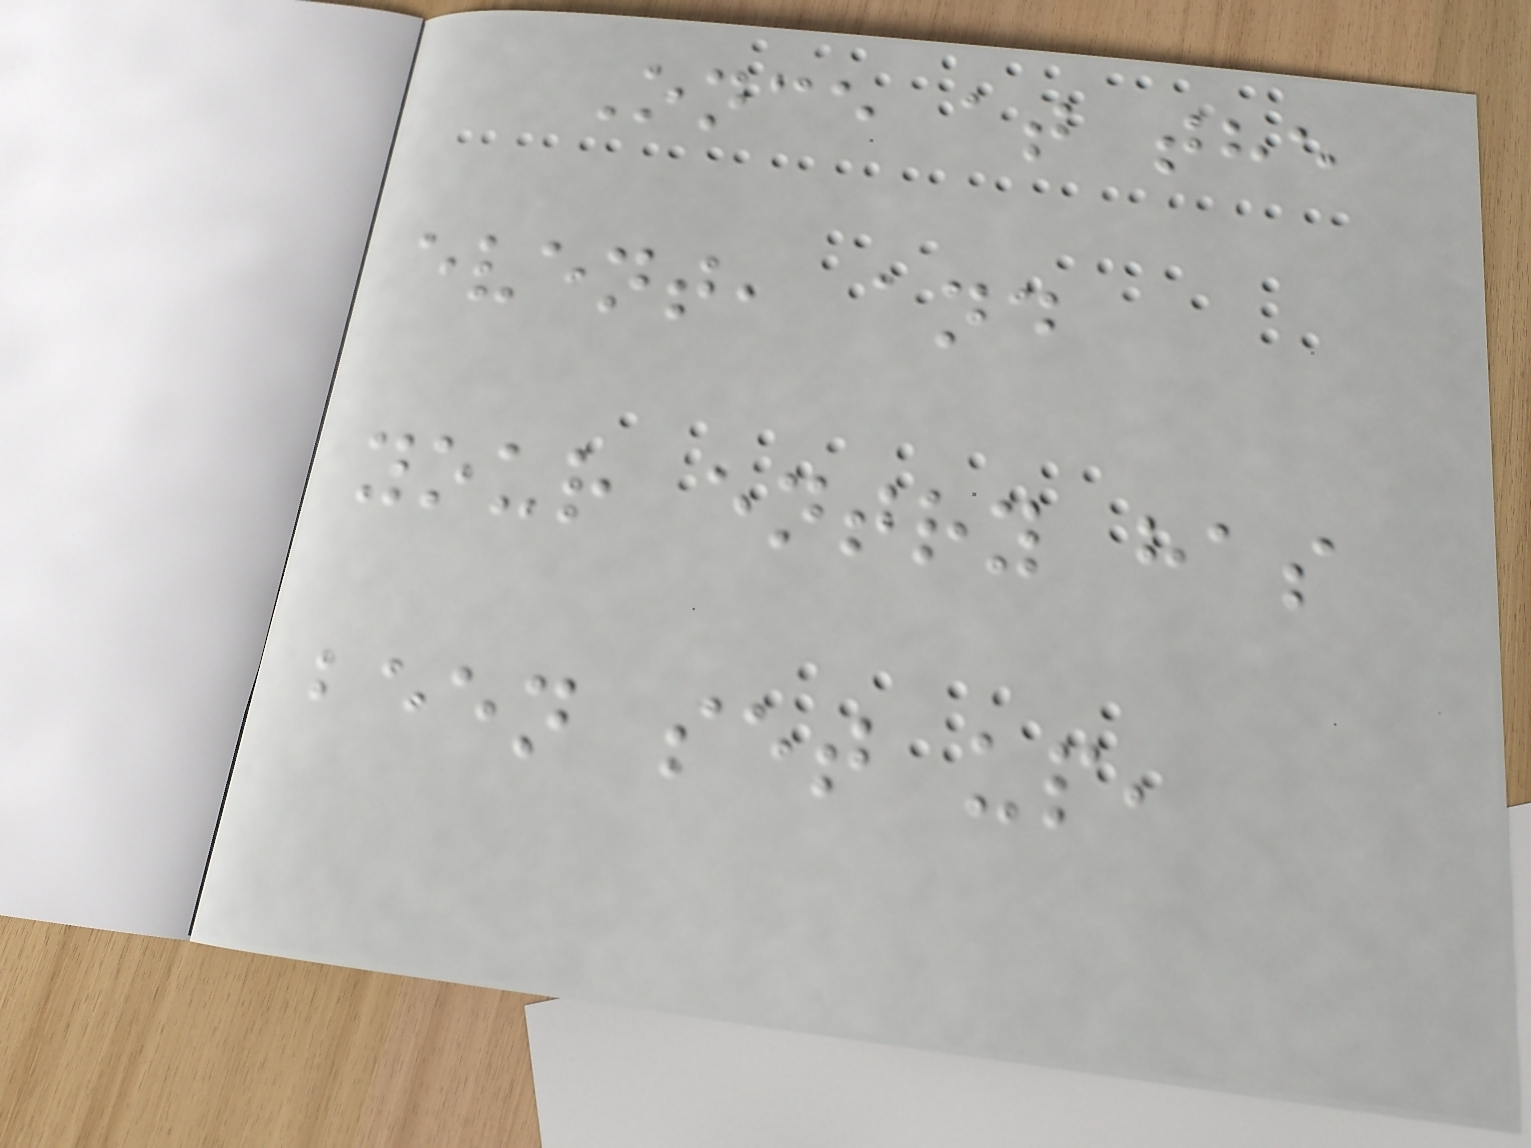Once at the
event, and
your entry has
been set up,
